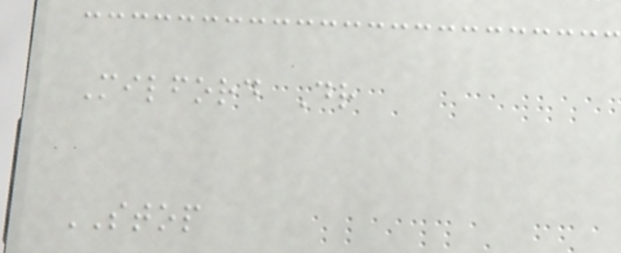Milford Dr
STOP
